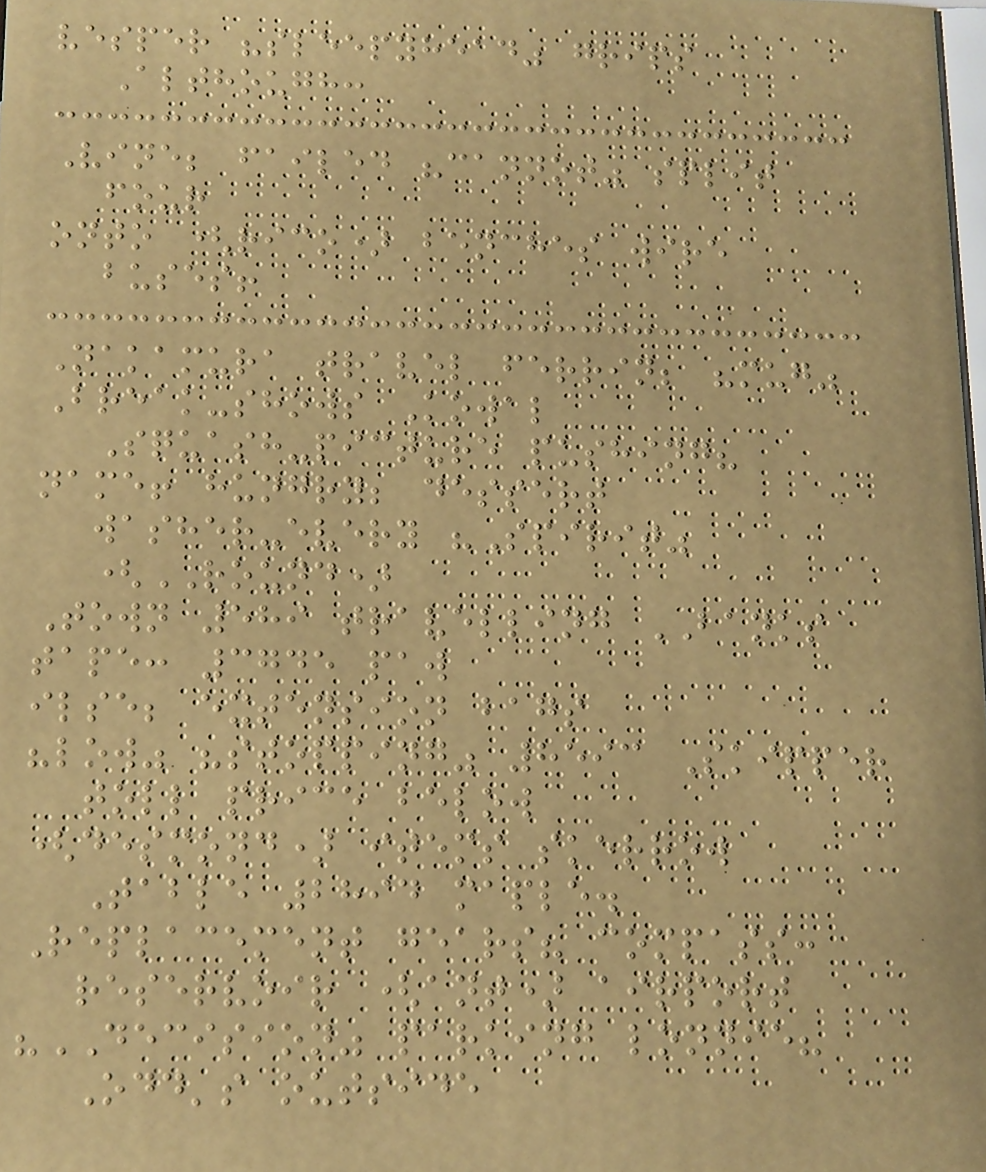vesper "sleepyhead" grips
Although:
Vine; failed "cannot" split
four
onto (rico) benches wire
buses!
Nakamura travel ferrin; "mug"
Break-shows Kowal
Squash-picture pushing?
name! hungry; dessert
washer-every "Spirit"
(ROUND)
Town 589 travelling BANKS
tape: 3745 paw
ilse; extension bags
"low" "stopping" 8593 Skipper
toll price below
(desmond) items skerrow
Table 2894 maple.
Replacement gears? compass:
reservoir (ant) airport
"DECISION" parking lonnie?
Odd's outside
